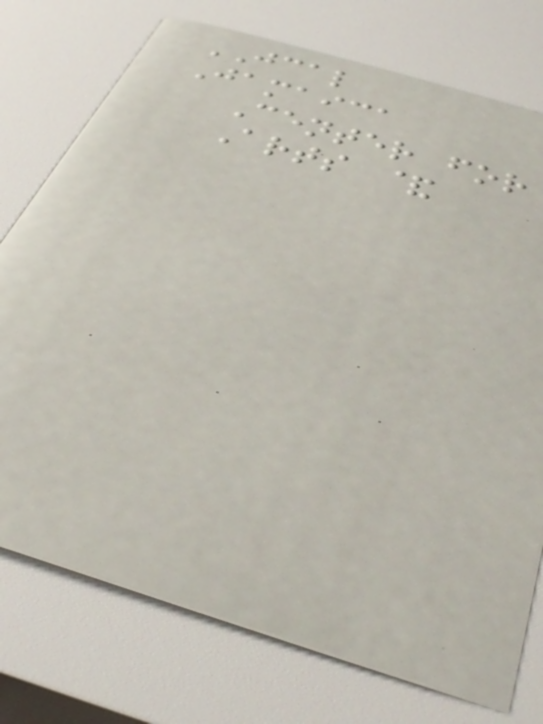JCAL
Jamaica
Center for
Arts &
